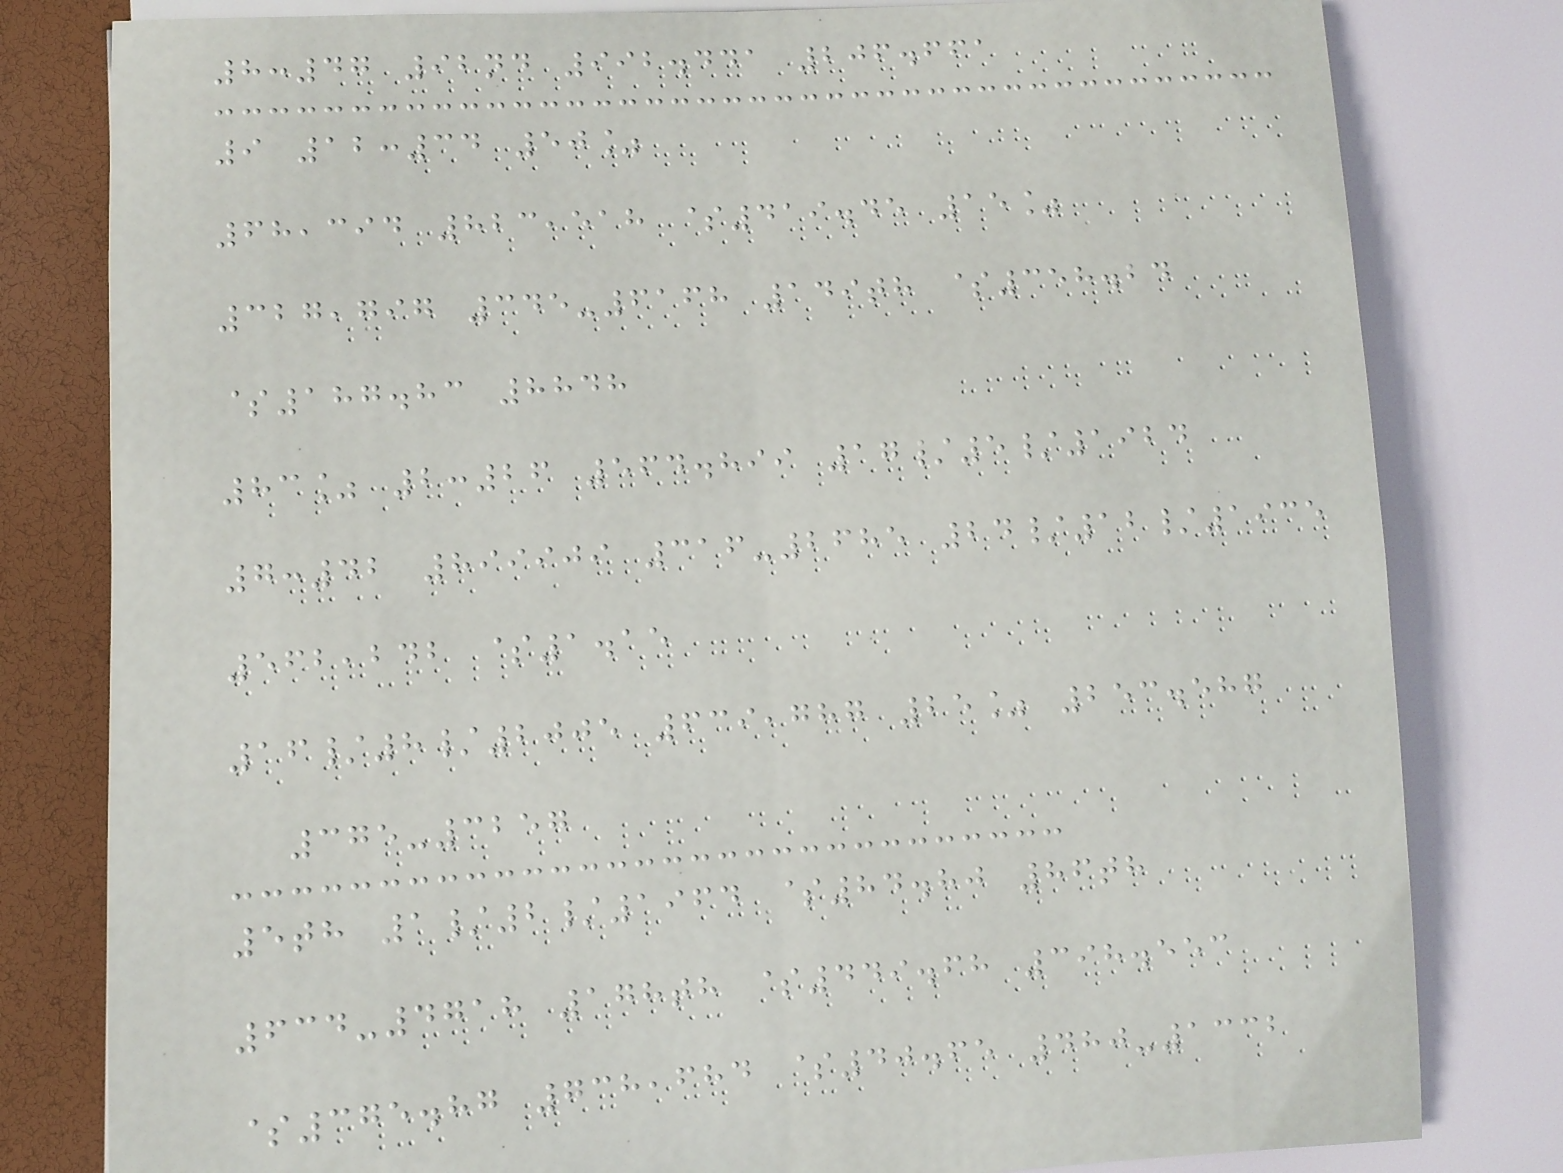8:47 92nd 992.441 206.661
9 12:34 50%
68,394 823,518 $419.45 15%
327,797 345-6168 149th $358.24
$187.83 8848
83% 2:26 564.899 17/5/1924
7:42 899909 316-2685 24/12/1935
562,242 $1.15
16/8/2005 639,787 25% 253.587
375-3257
5th 1/2/1964 $84.80 86th
634-4718 178th $449.68 398.553
$375.87 738,684 $40.65 480-1332
